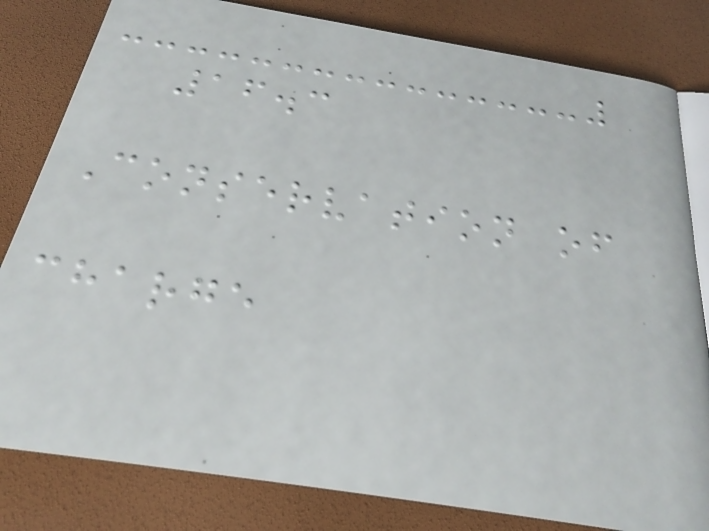16.3
Conservation of
charge
